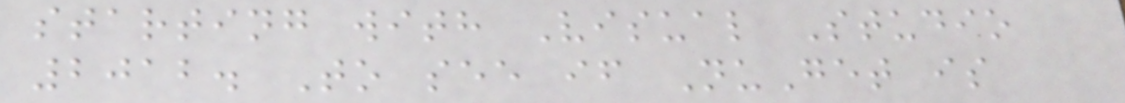starting with Visual Studio
2012. To see if NuGet is
